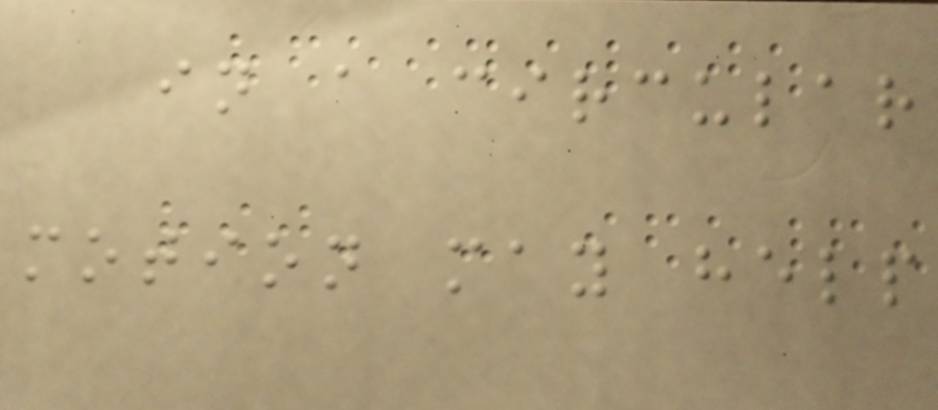in a circular
motion may help
